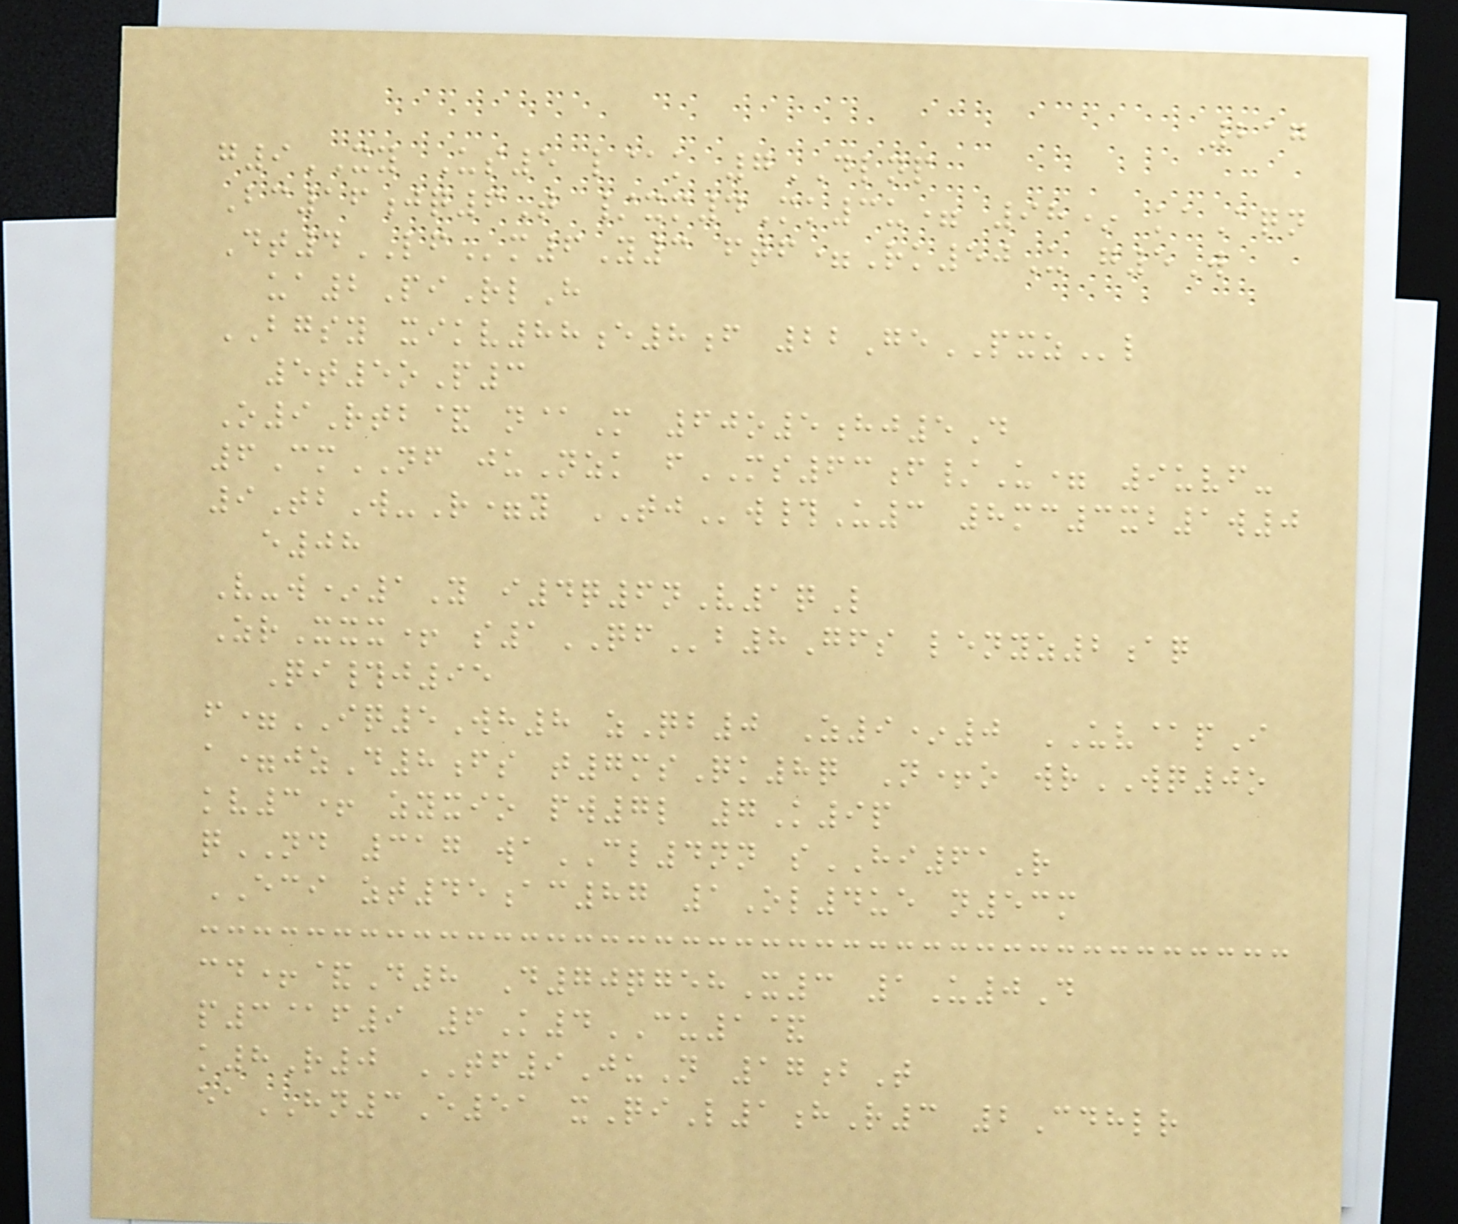217
g9XY Us5 l@k 7DLNP
Bc16jq6T /xm4Mk3u= 98* kaAqn
Dt4LFm6Y3 ftf=Rk50U g5W
ua2PiRlH
BGSY xikv88e8f 22GePXZl
5t5oP3
O9Rtb& n@M 60o5hj5D
6CmNF juNzk fMS63f/U= 9uvf-
9TbW-R=y TJw#U3 8mc3xb1w0
e08
V-w*1Y i4q6nV1qL
ZrXxx+ s1QFb8Gfs lenyz2aq
Qi#j95
f=IQ5Wh8 zQb0 Z9*0 UV@pI
a=jzD8fs t7msQk8q N+o wrWQ0o
kv3+ zyxio pw7l 7K9p
qND 317 waCL4nn sHI61R
ECI zt45ac87 1Ol4ue n53m
cd+&D8 D70qgehX3 1U0D
p3@f9 6K4CU1&
k8R0 TF9JuN 17bT
eaHN3E51 xQiL1hR3 2Cdhlr
